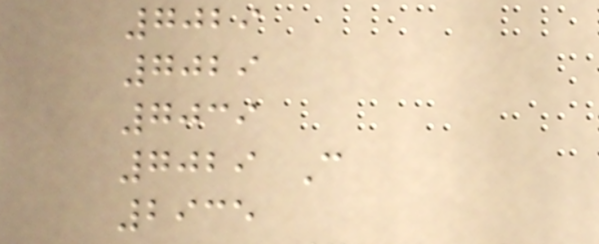7029
7029
7039
7029 C
2935
